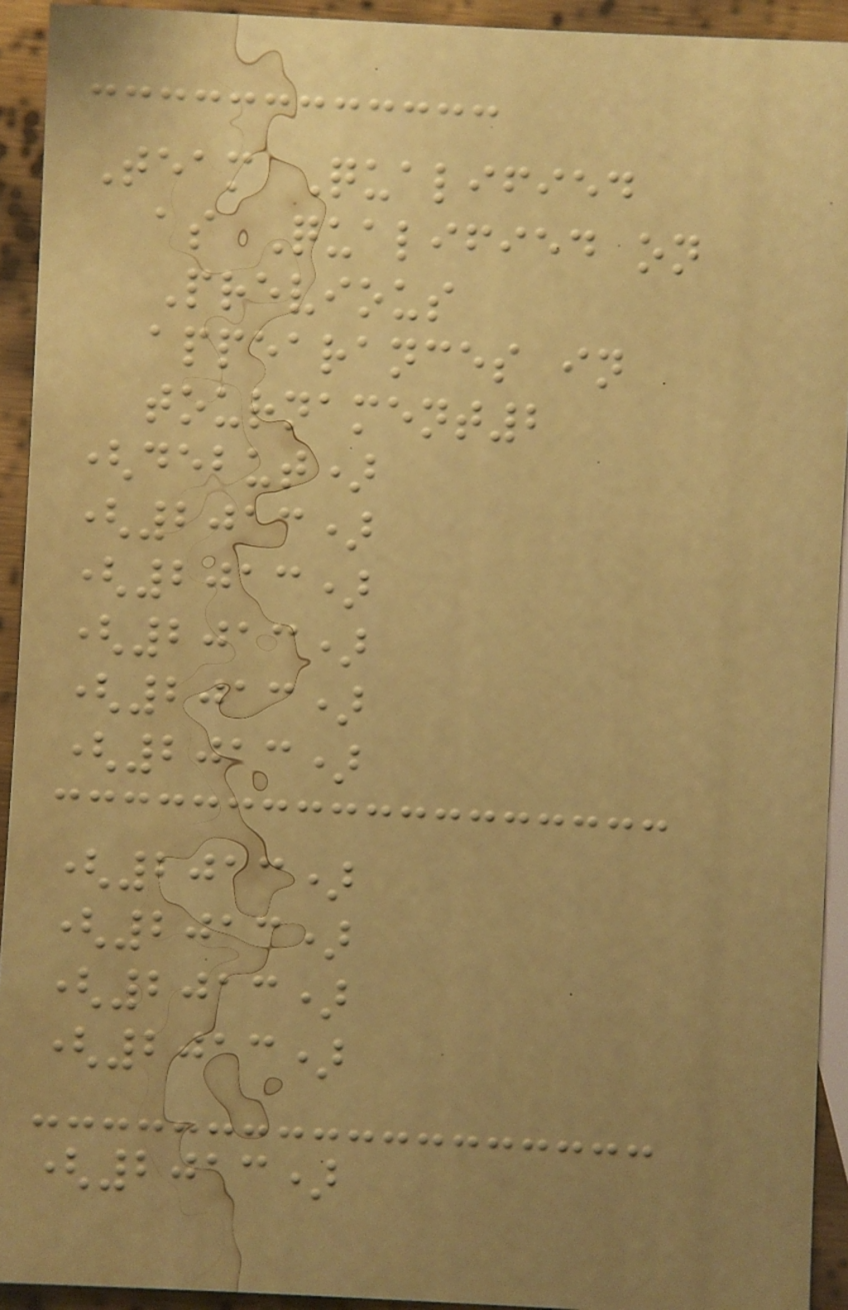Team Qualified
as Qualified on
Previous
appearances in
tournament2
(debut)
(2013)
(2013)
(2013)
(2013)
(2013)
(2013)
(2013)
(2013)
(2013)
(2013)
